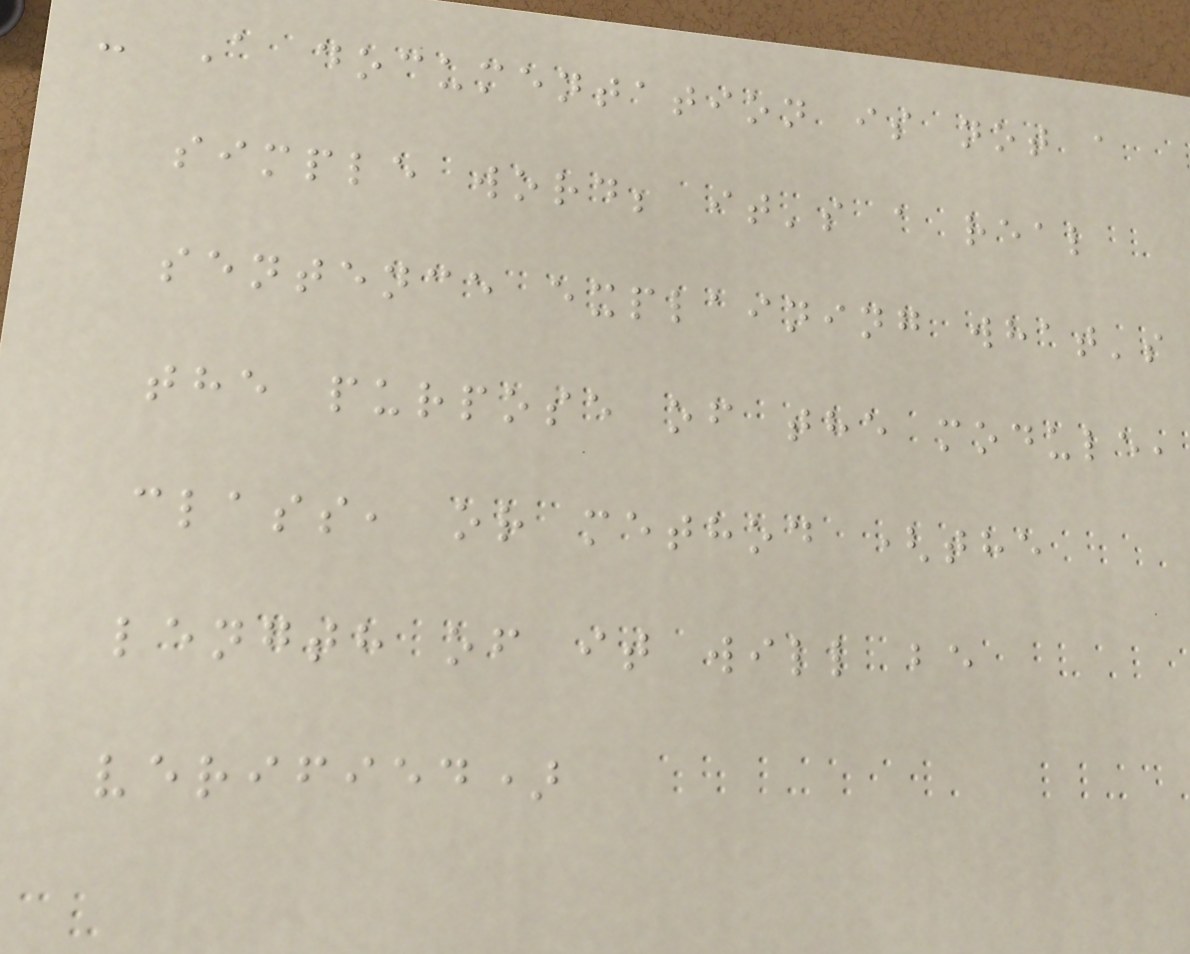- A documentation is not a
simple word; it's a real
sentence explaining what's
the purpose of the module,
class, or method (the
length of it will be
verified)
